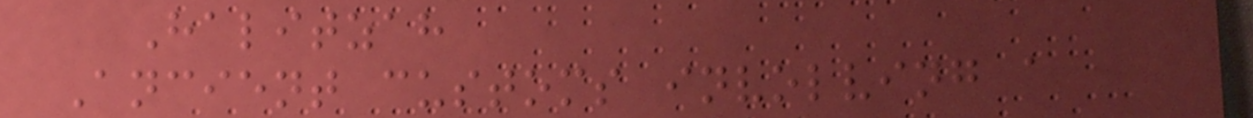Halitzah
Ancient customs involving a
